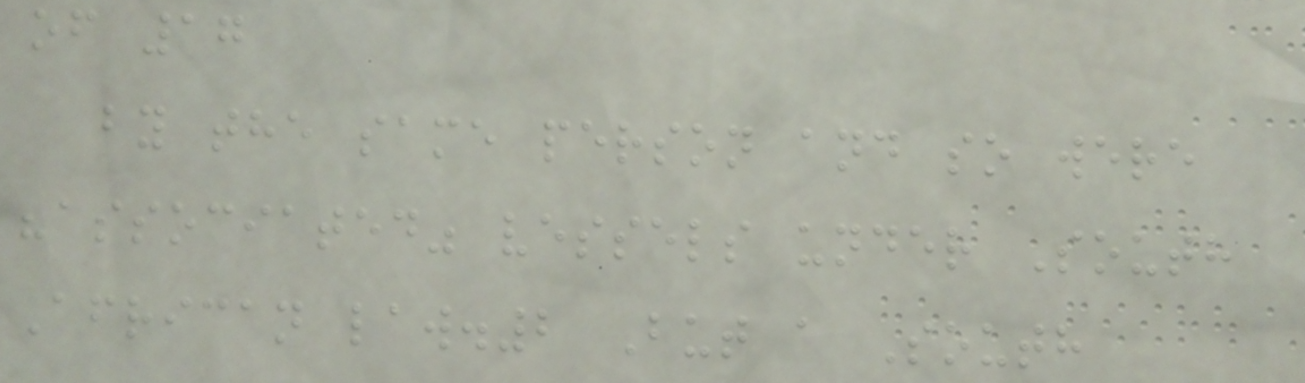of 17
by the same person and so were
"associated" vessels under South
African law.2 But a South
